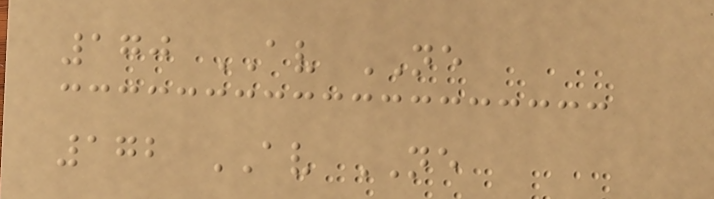170 AV NE
172 AV NE
